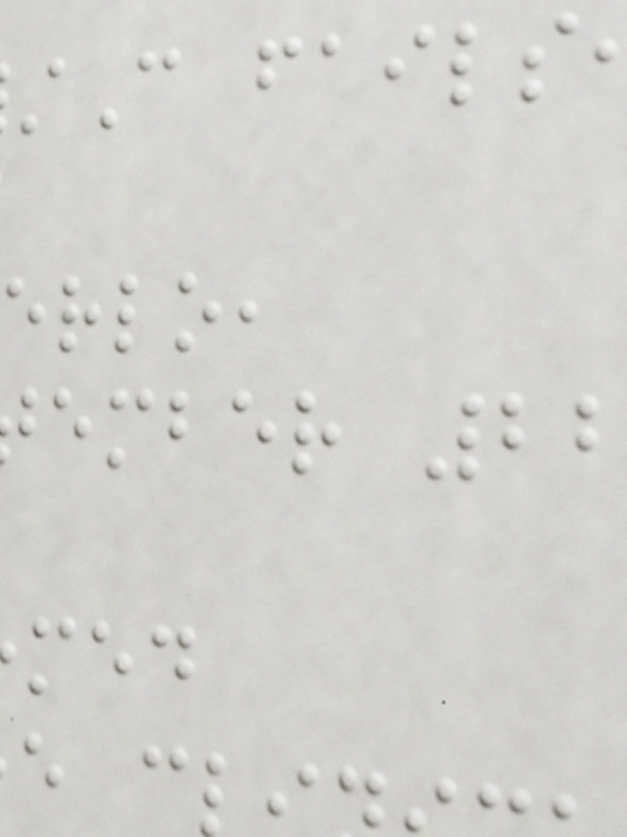C fails
erlo,
ember 2
